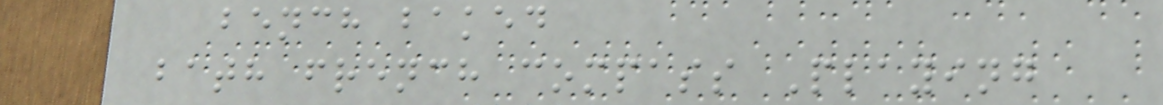bench baked
bath french compass Playing
